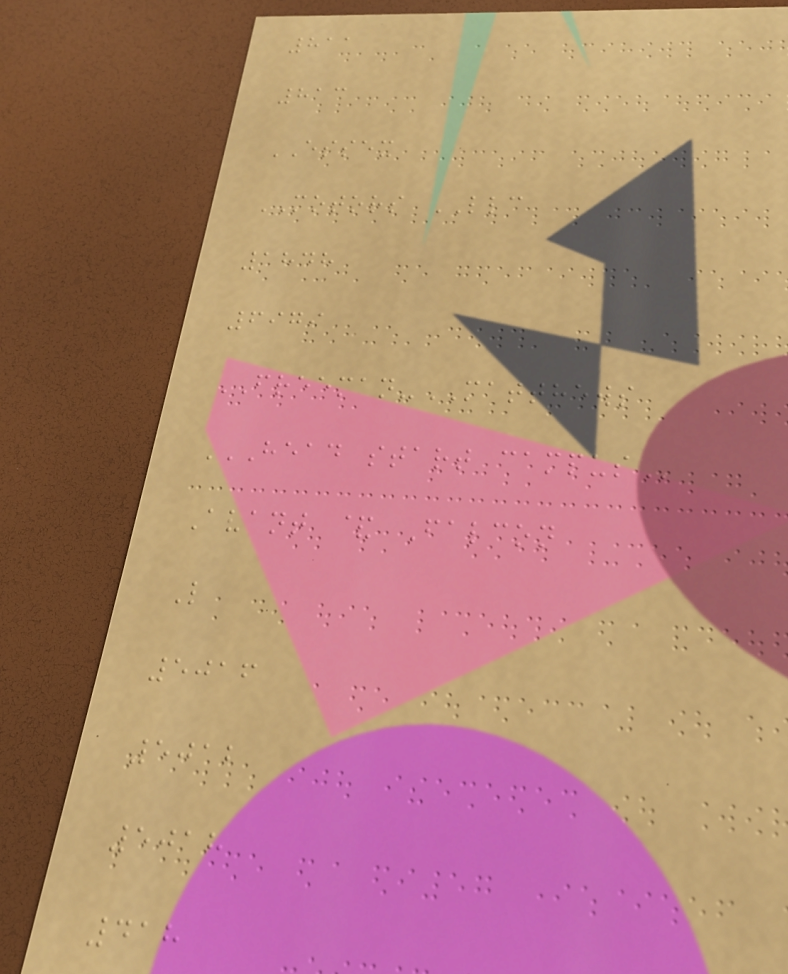811
813
ESSEX
MOTORS LLC
1848
6979
FREEMAN-MATTHEWS
HEAD START CAMPUS
Avant & Falcon
L
5016
5012
5018
418
